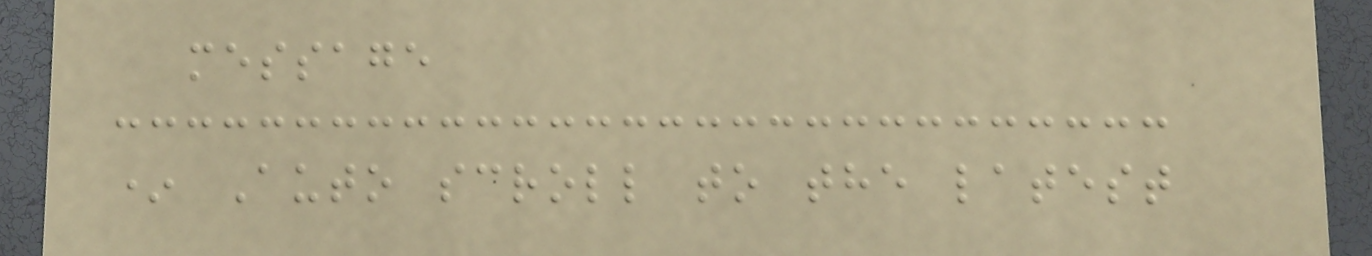message
* Auto scroll to the latest
